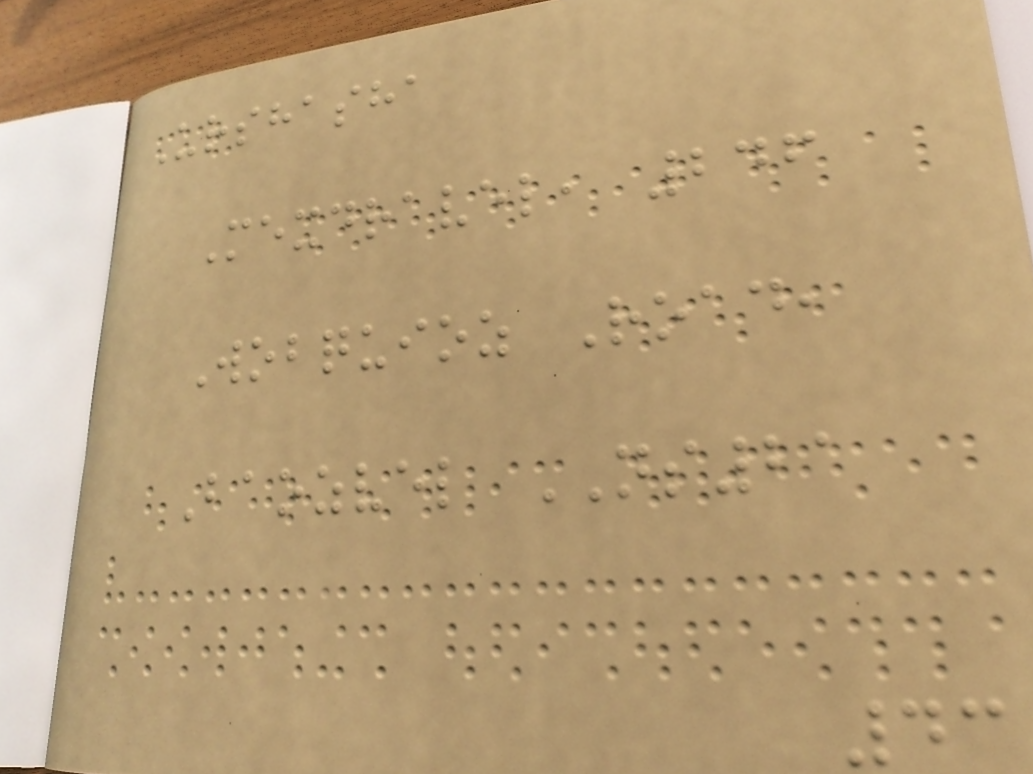Urshasha
Mexdravel, 246
Wobquioz Road,
Baozvel NS21
43
